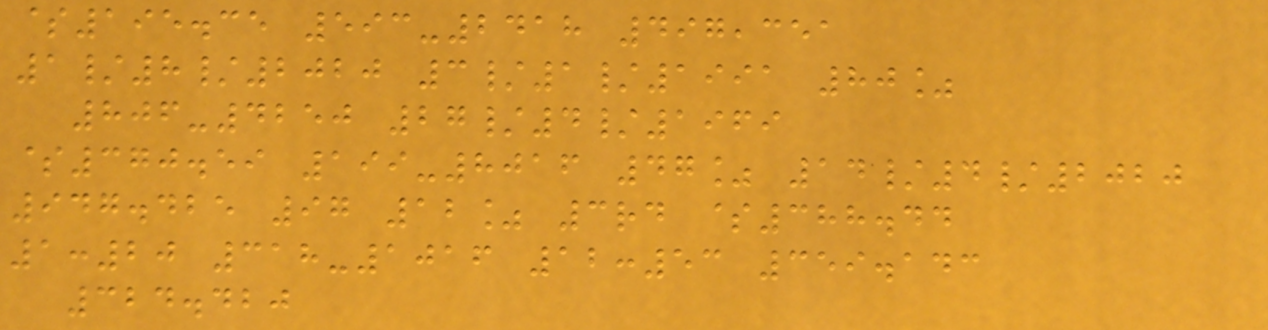$195.35 593-2418 497,351
1/8/2020 3/1/1991 80%
806-4250 27/4/1969
$370.59 199-8016 47% 14/4/2020
947.425 97 12% 3rd $388.44
1:20 318-1016 12:53 359.143
324.420
